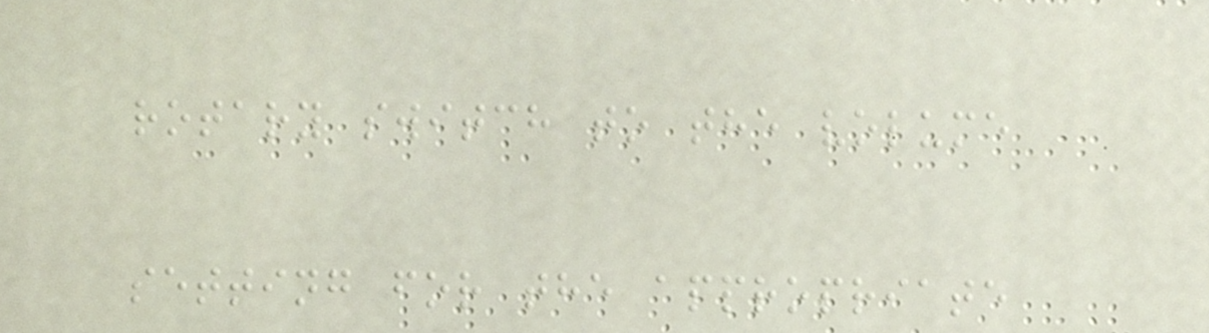rotary switch to the volume
setting for the appropriate
